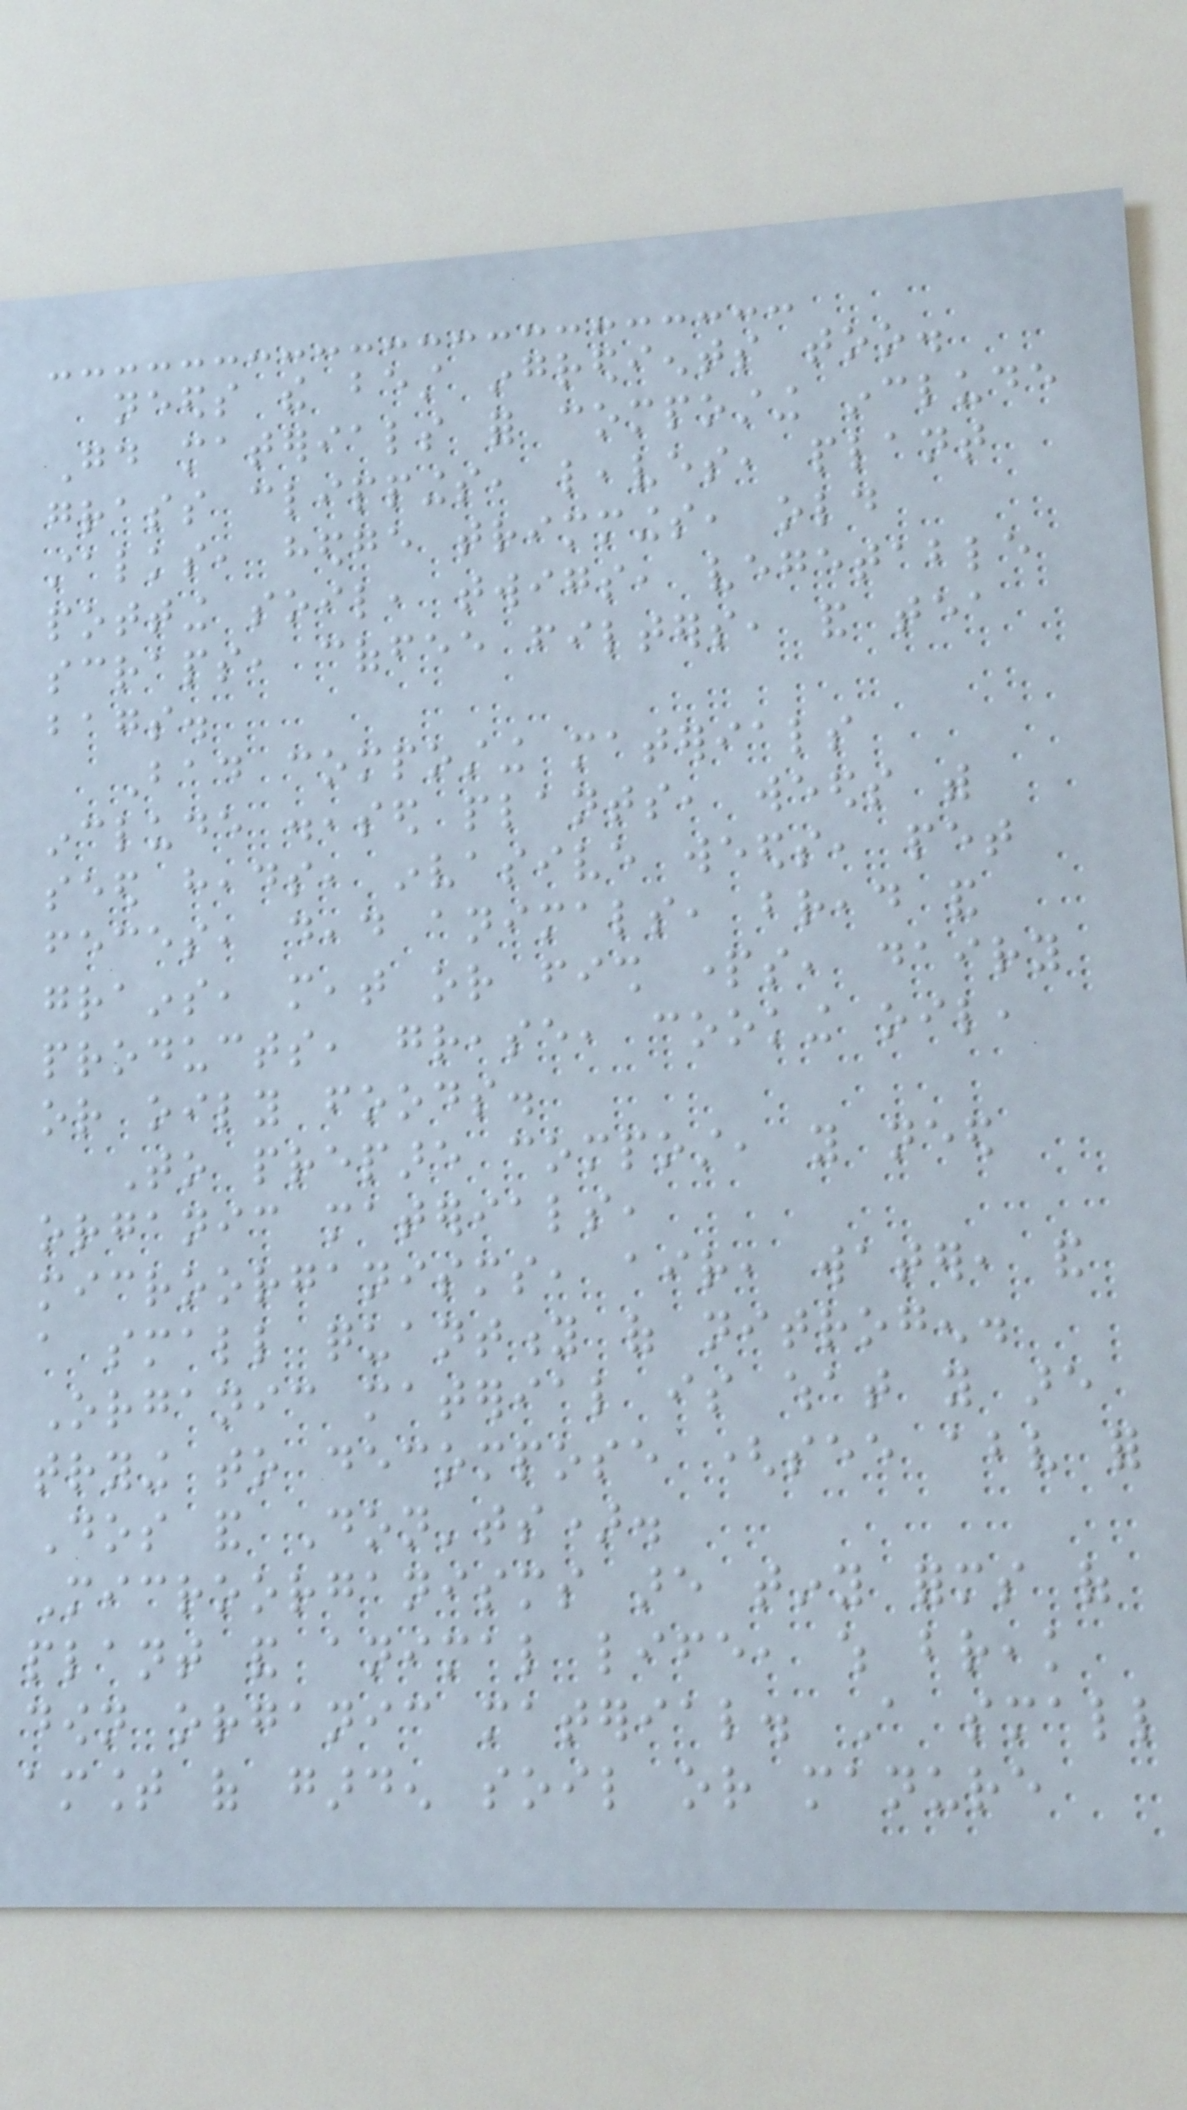needs the best ingredients too.
Good materials for composting include
grass clippings, leaves, plant
stalks, hedge trimmings, old
potting soil, twigs, vegetable
scraps, coffee filters, and tea
bags.
Bad composting materials
include diseased plants, weeds with
seed heads, invasive weeds, pet
feces, dead animals, bread and
grains, meat or fish parts, dairy
products, grease, cooking oil,
or oily foods.
To prepare compost, you need
organic materials,
microorganisms, air, water, and
a small quantity of nitrogen.
Organic material is what you are
trying to decompose (see above for
Dos and Don'ts).
Microorganisms are tiny forms of
plant and animal life, which break
down organic material. A small
amount of garden soil or manure
